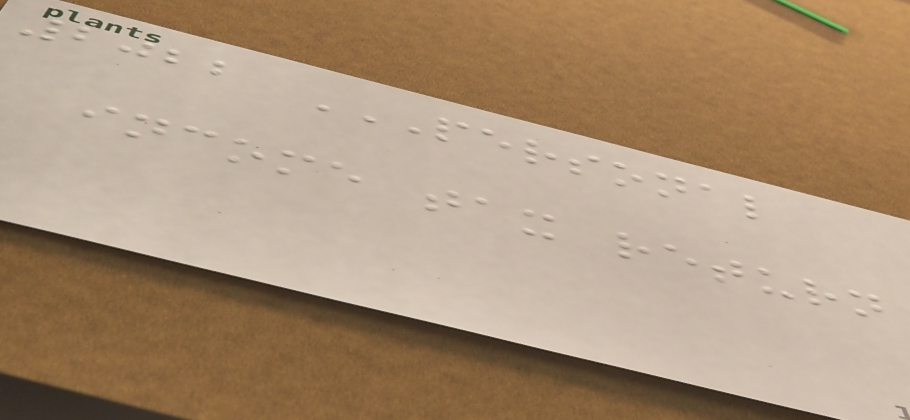2022 PERSONAL
INCOME TAX RETURN
